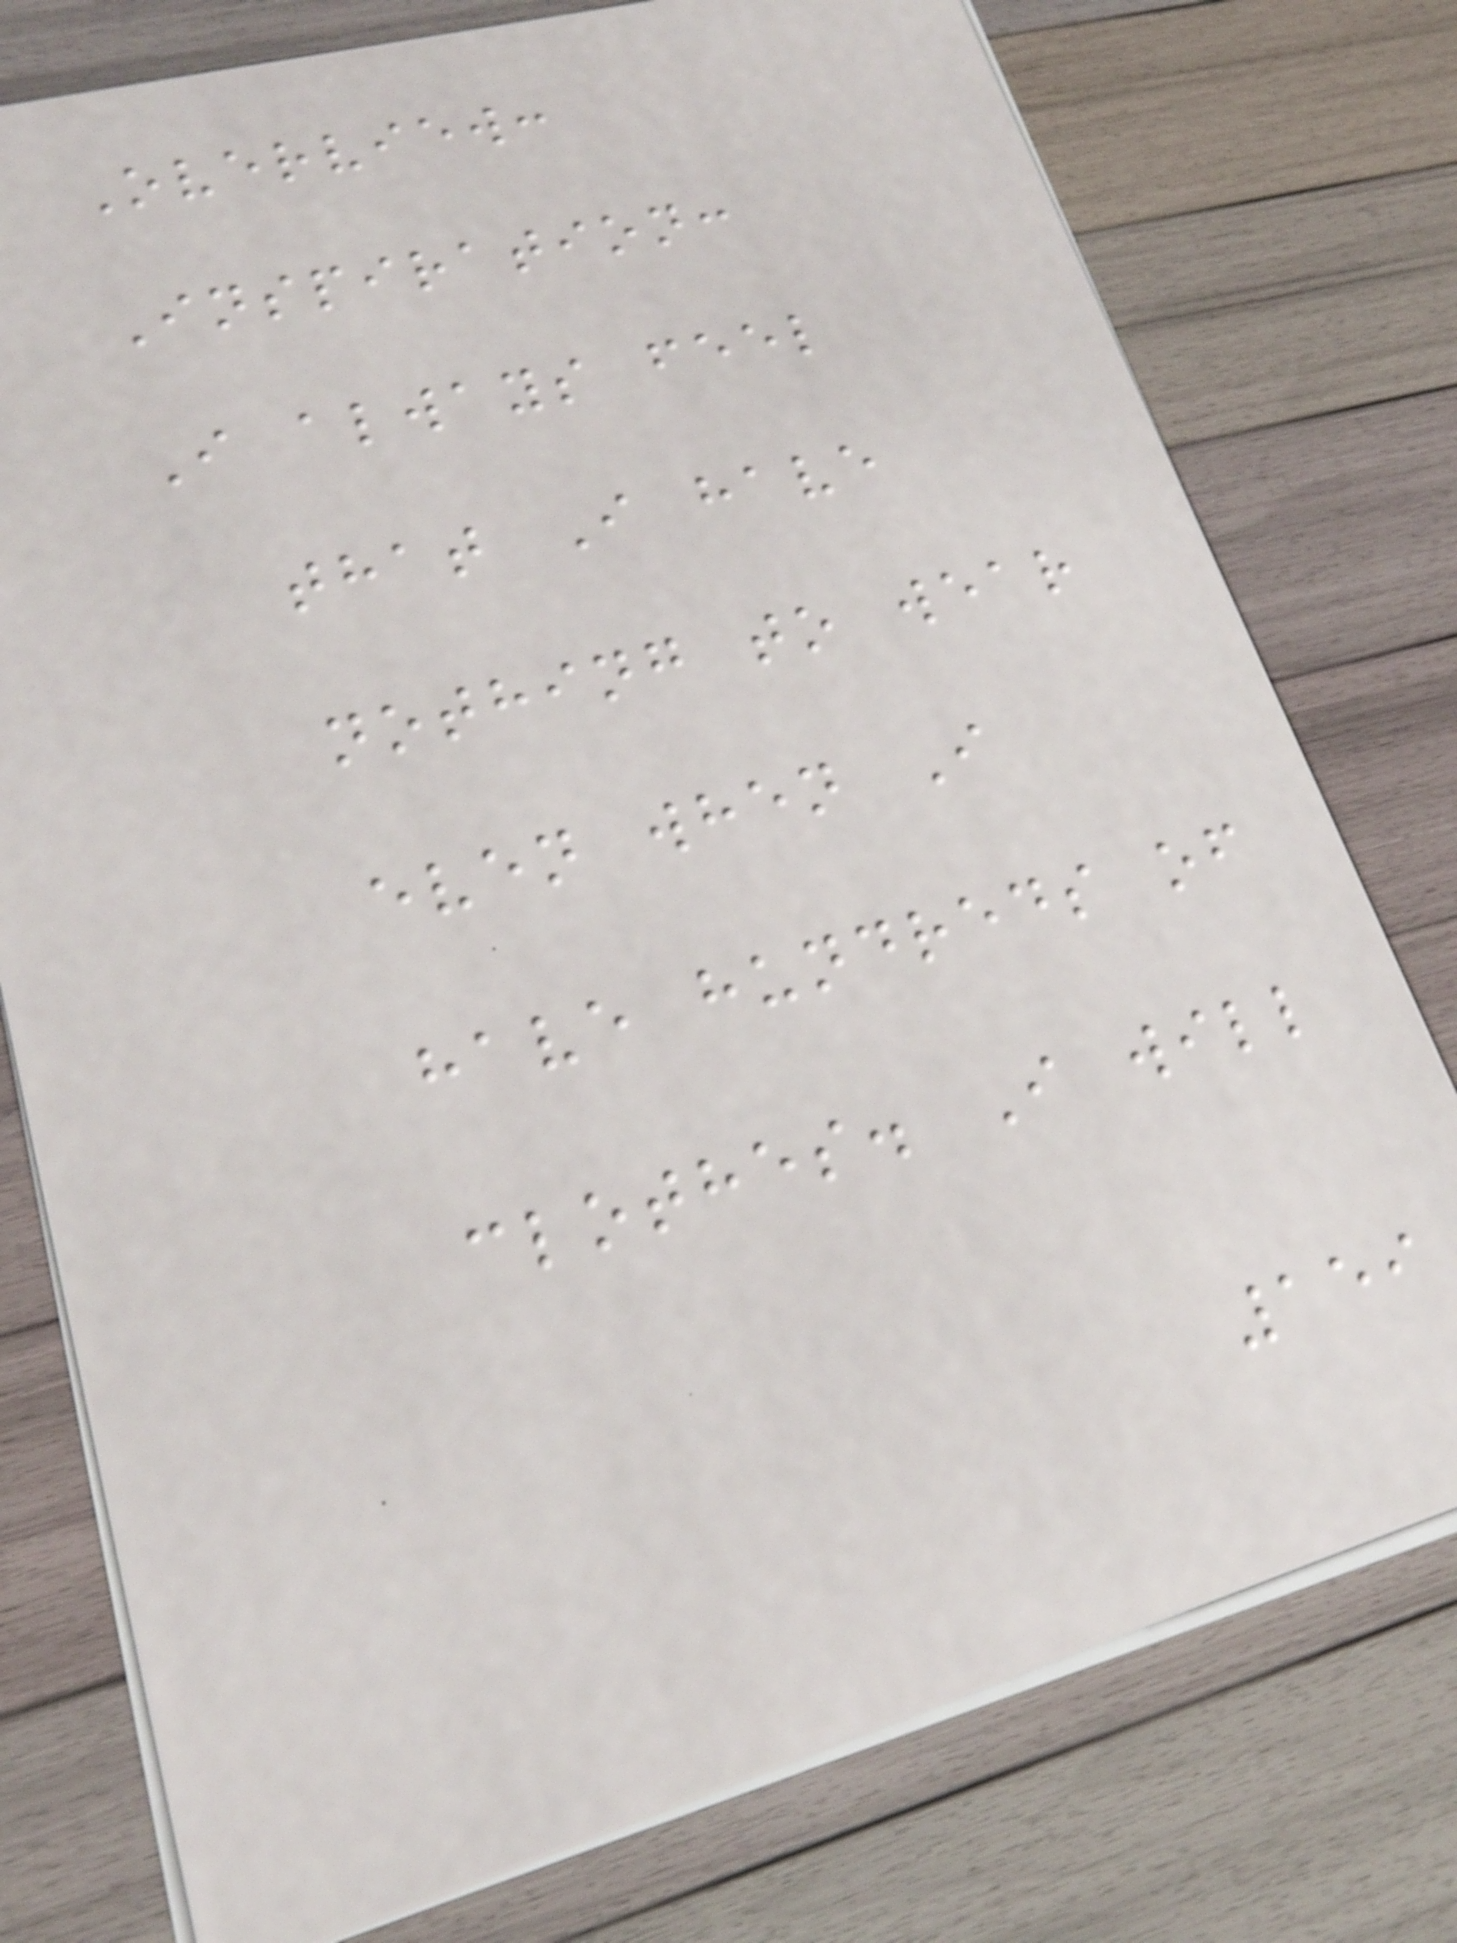Overview:
Inspiration:
I always feel
that I have
nothing to wear
even when I
have hundreds of
clothes. I will
159
